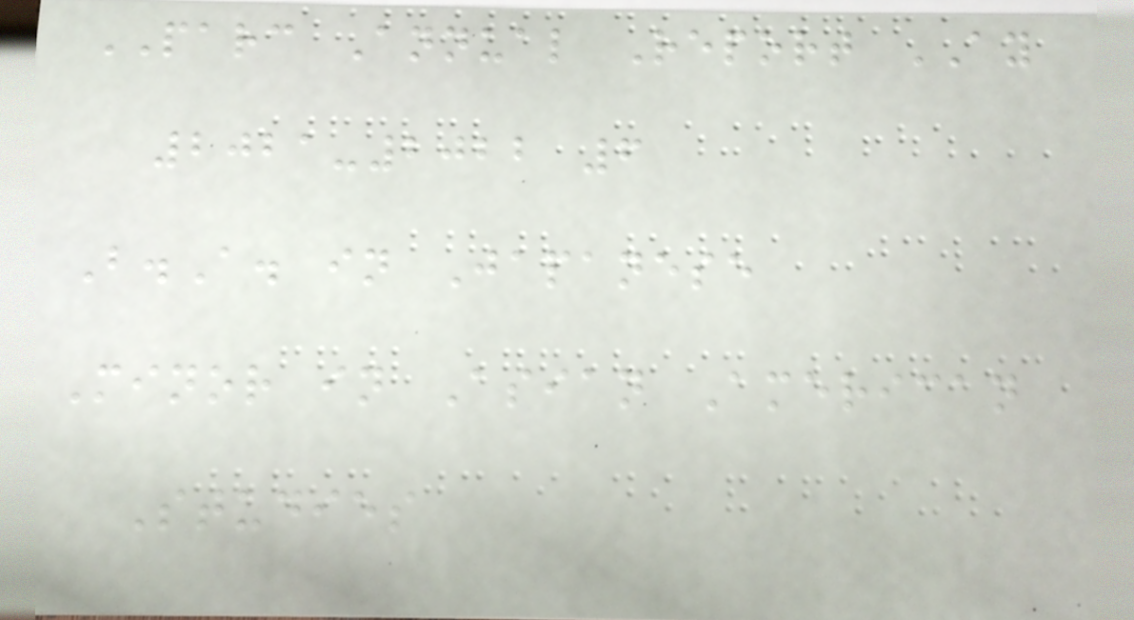PARC Annual Report AY
2021-2022 6
B.A. in Japanese
Minor in Asian American
Studies
